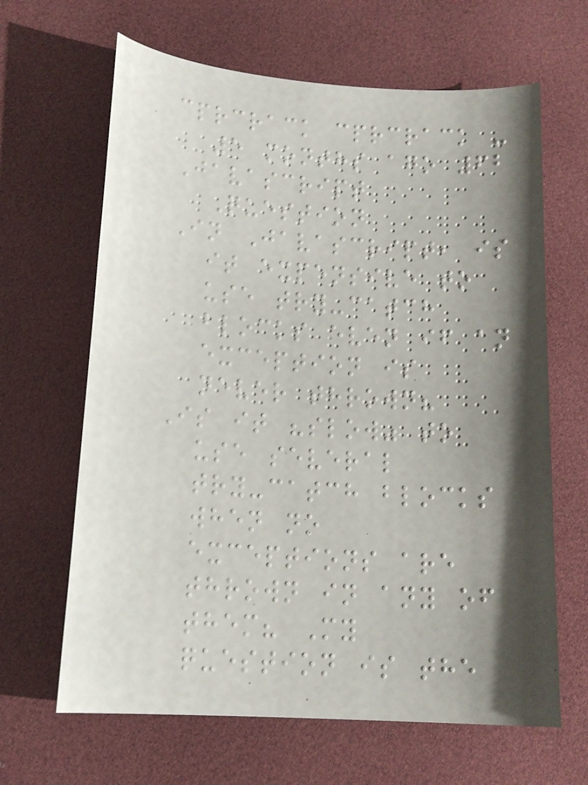cprcrack cprcrack -
5 months ago 62
Javascript
Question
In Javascript, is
it expensive to
use try-catch
blocks even if an
exception is
never thrown?
Is it "slow" to
use several
try-catch blocks
when no
exceptions are
thrown in any of
them? My
question is the
